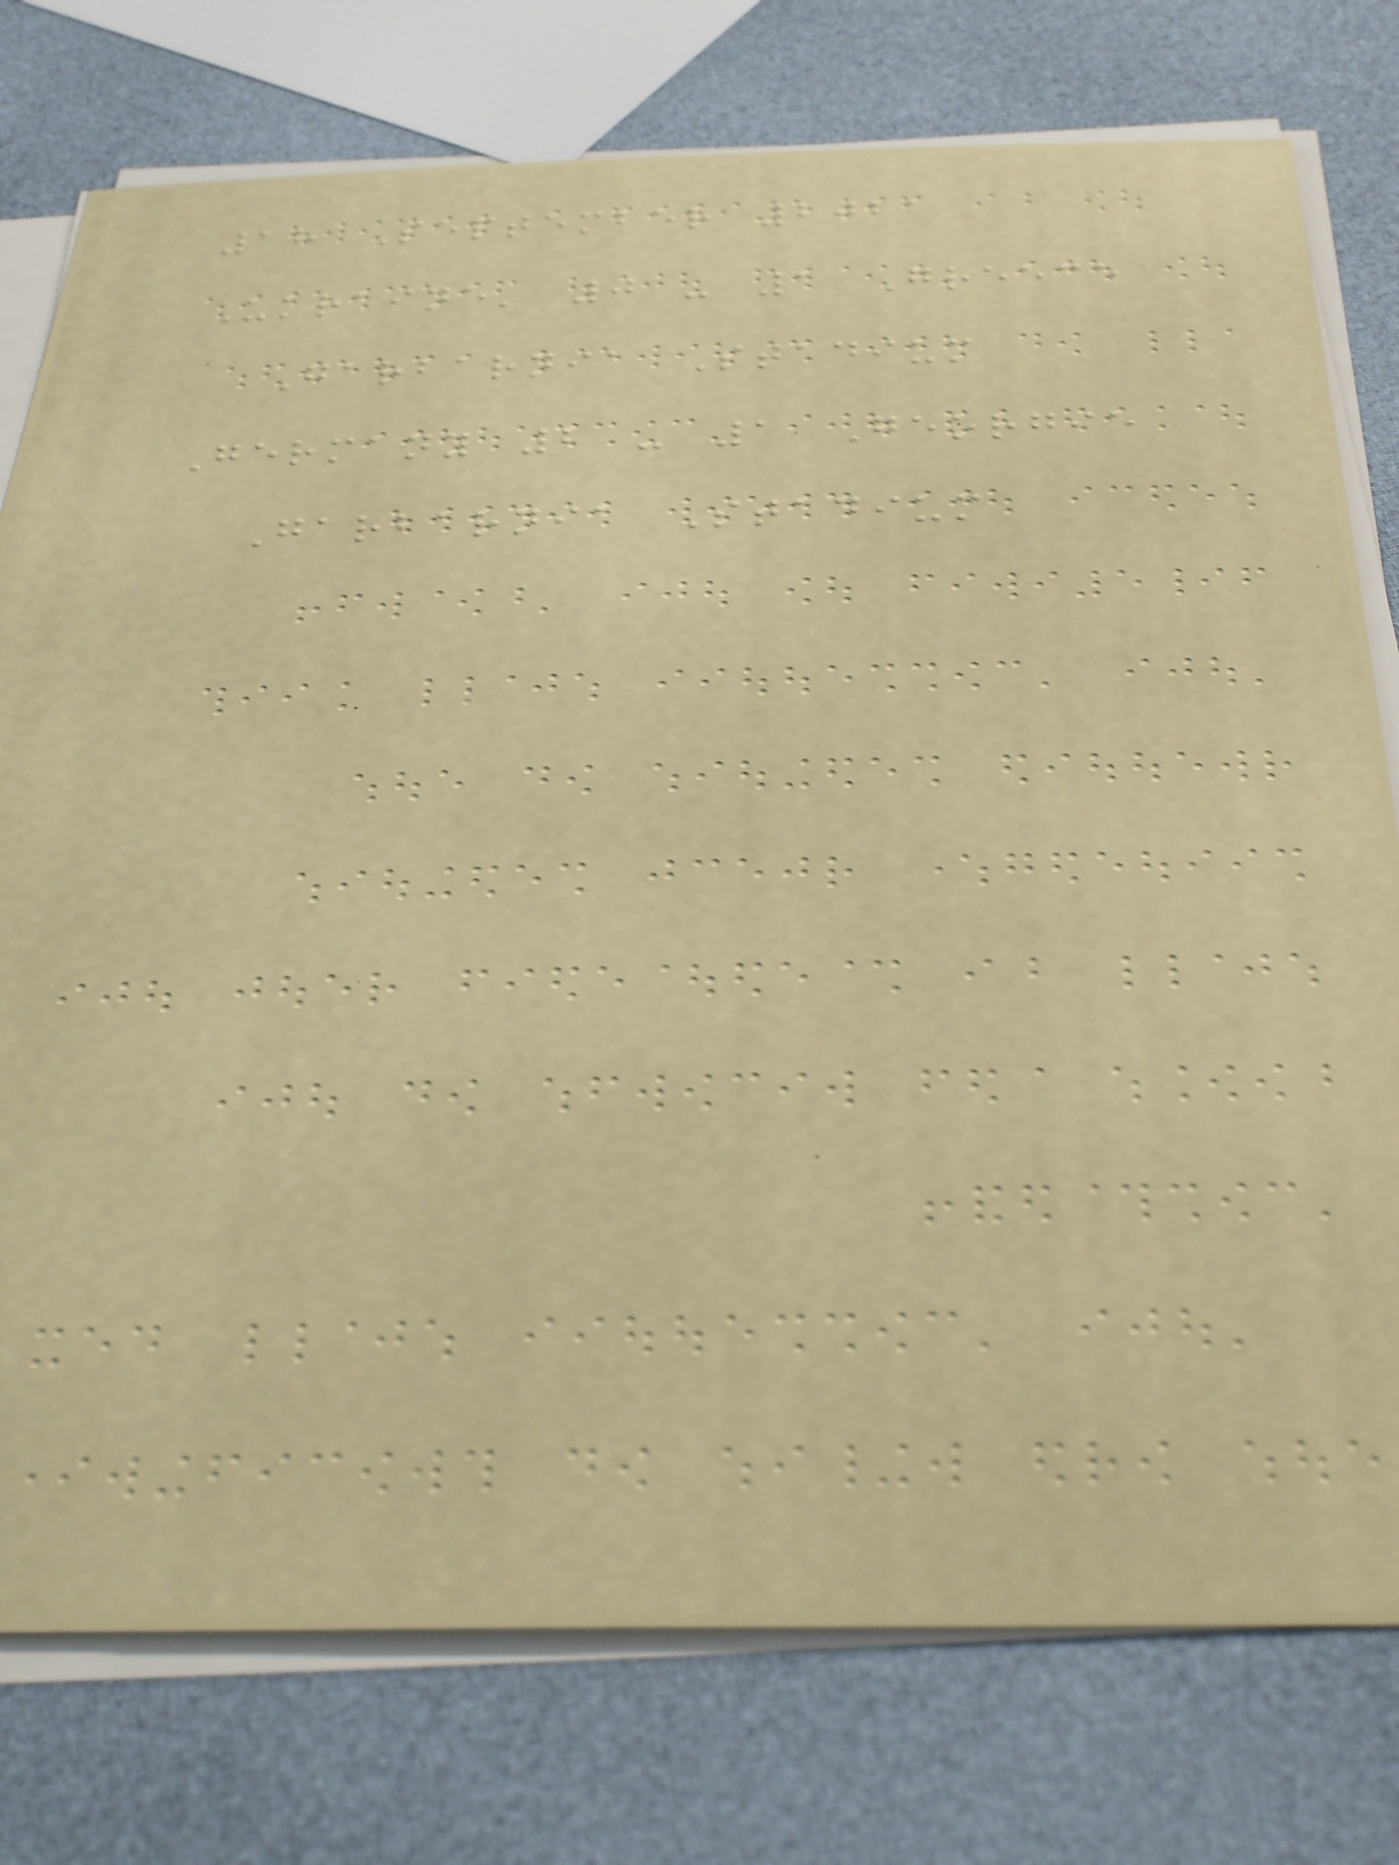18 September 2021
Ukraine' 0 - 1 Greece
Garbarnia Stadium
Germany 2 - 1 Georgie
Garbarnia Stadium
